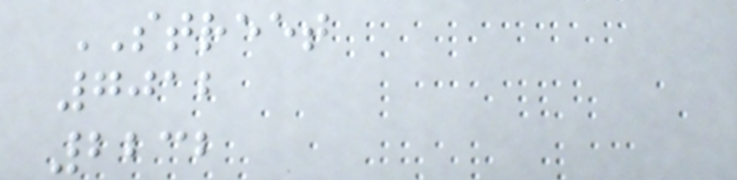STREET
7012
2232
